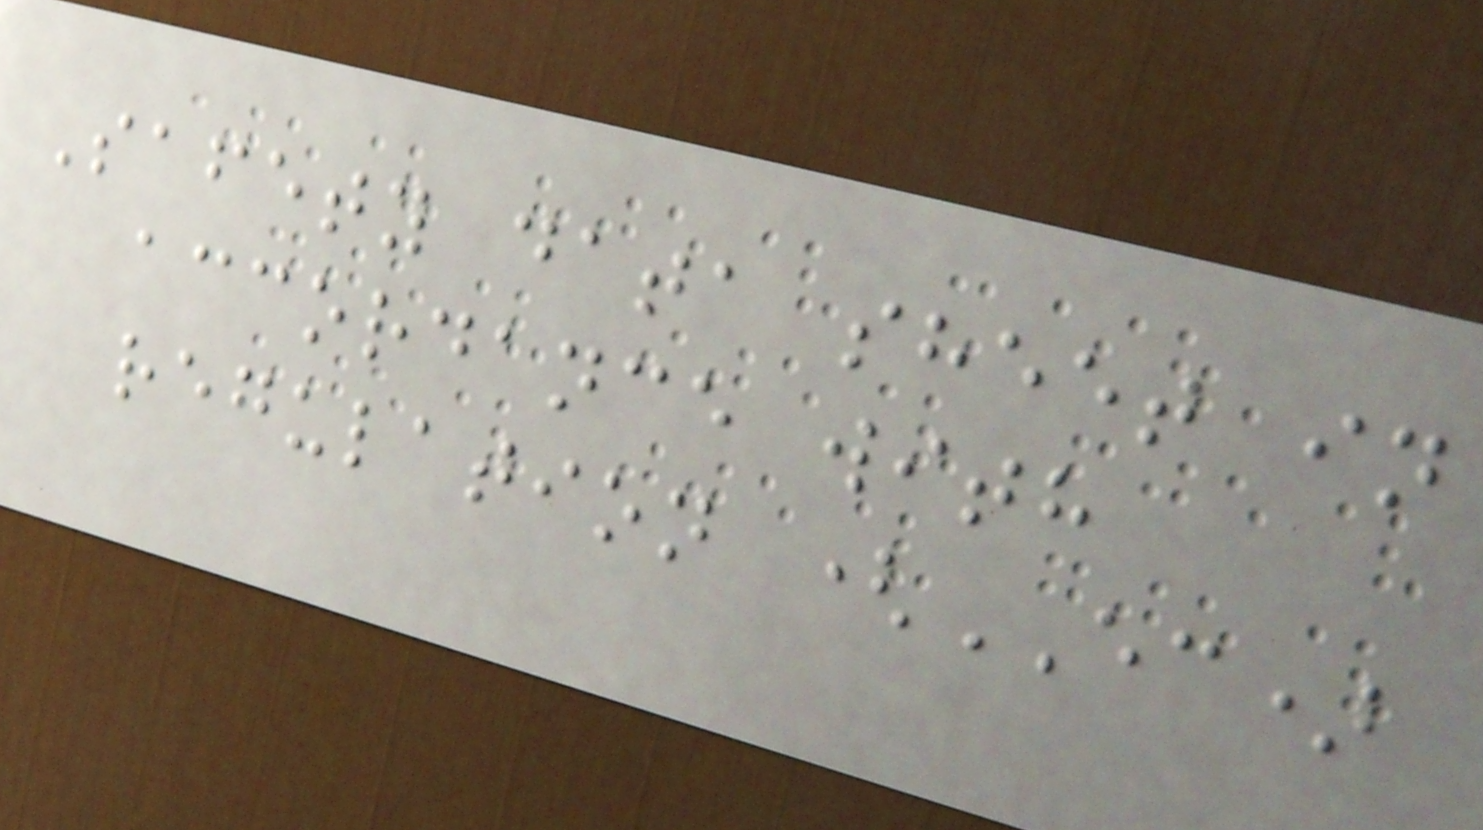Safety data sheet in
accordance with
regulation (EC)
